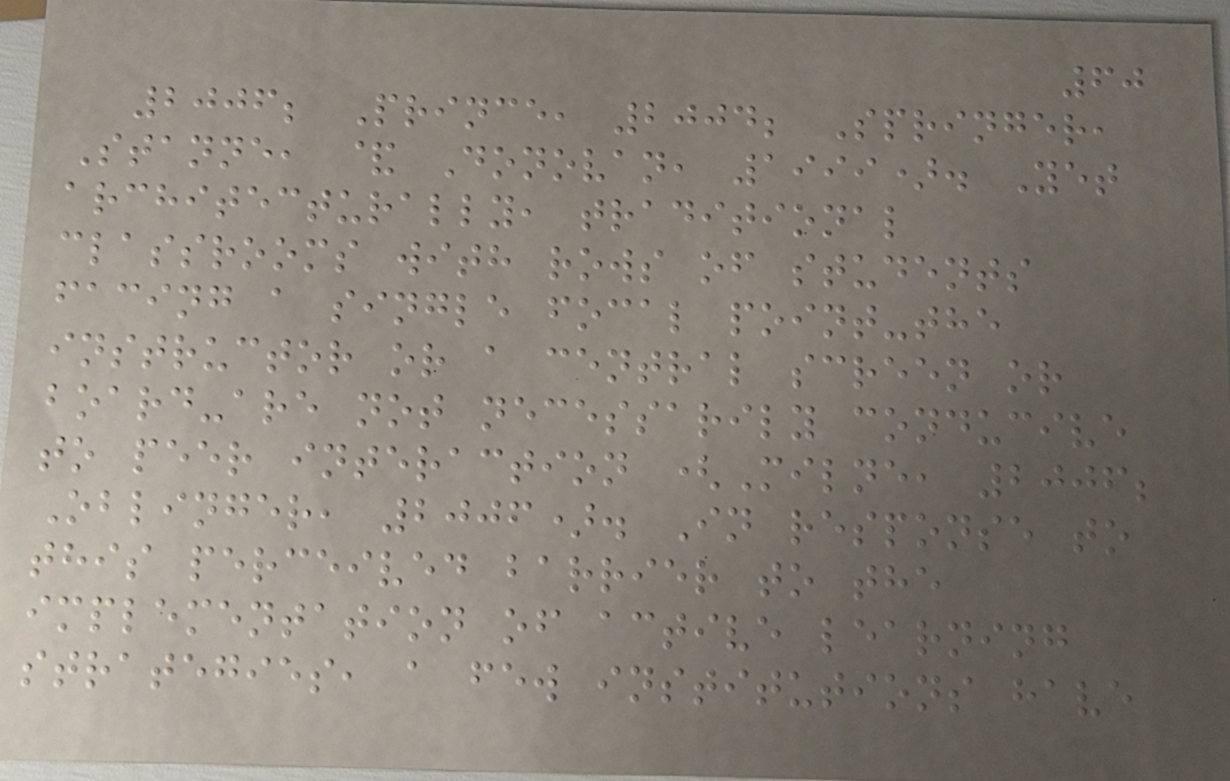60
2006; Prince, 2004; Springer,
Stanne, & Donovan, 1999). Yet
architecturally, traditional
classrooms with rows of students
facing a single focal point-the
instructor or a central screen or
board-are not necessarily conducive
to peer interaction (Milne, 2006;
Oblinger, 2006). In response to
this perceived barrier to the
implementation of active learning
strategies, a few institutions have
